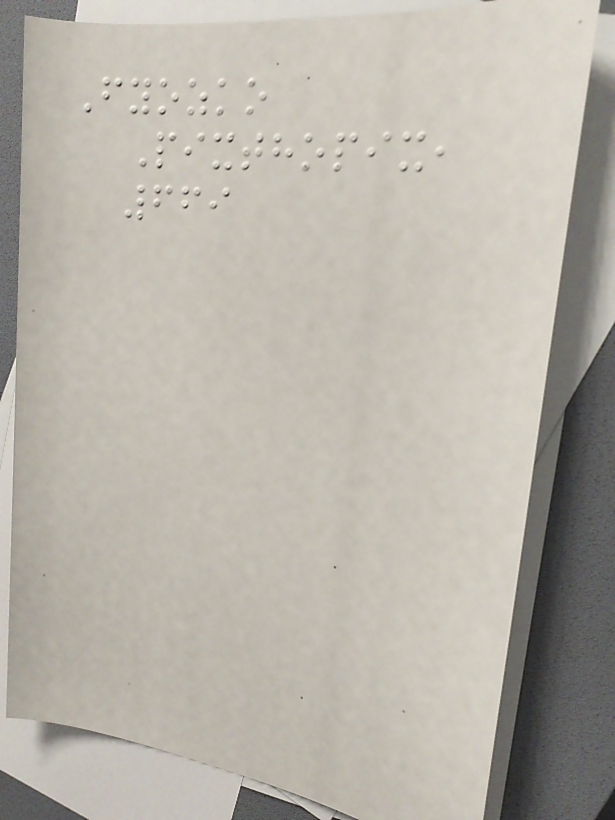Fyozko
Pixthopix,
669
